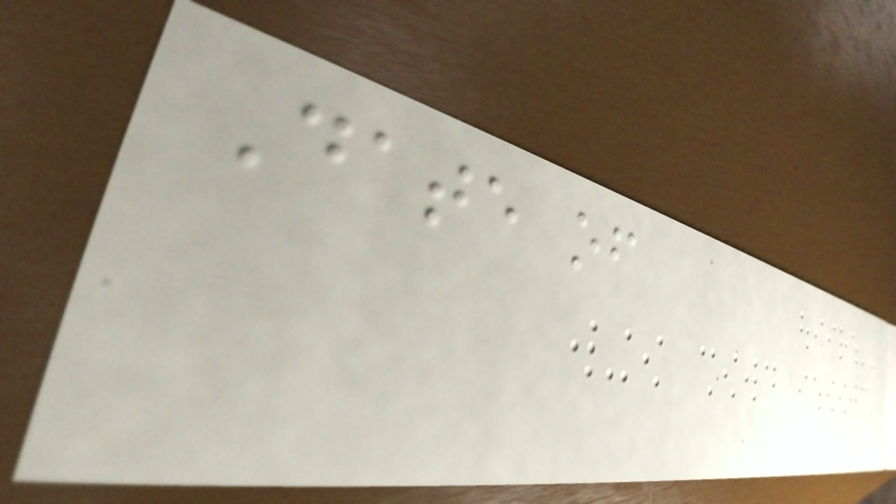Date of
